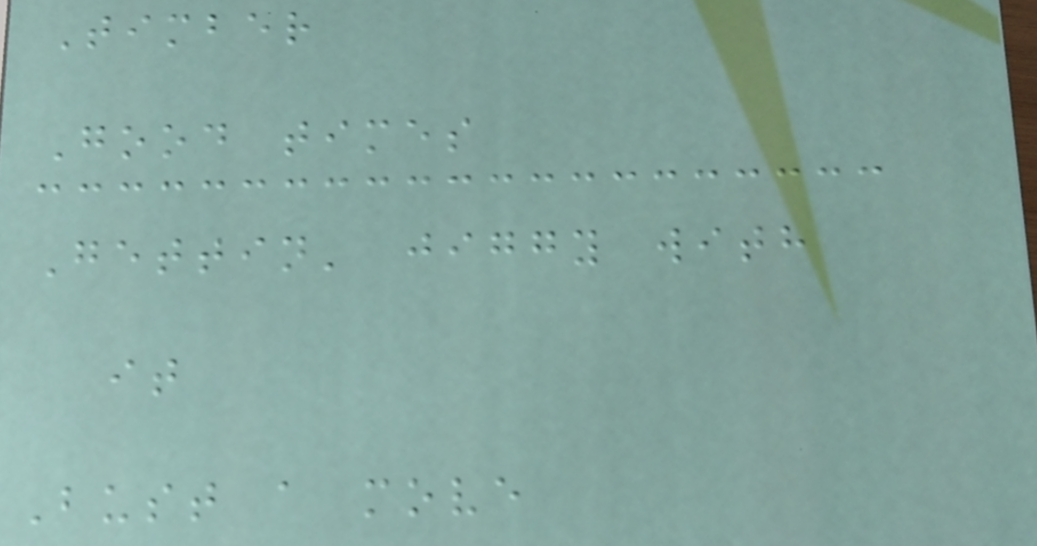Timber
Good times
Gettin' jiggy with
it
Bust a move
